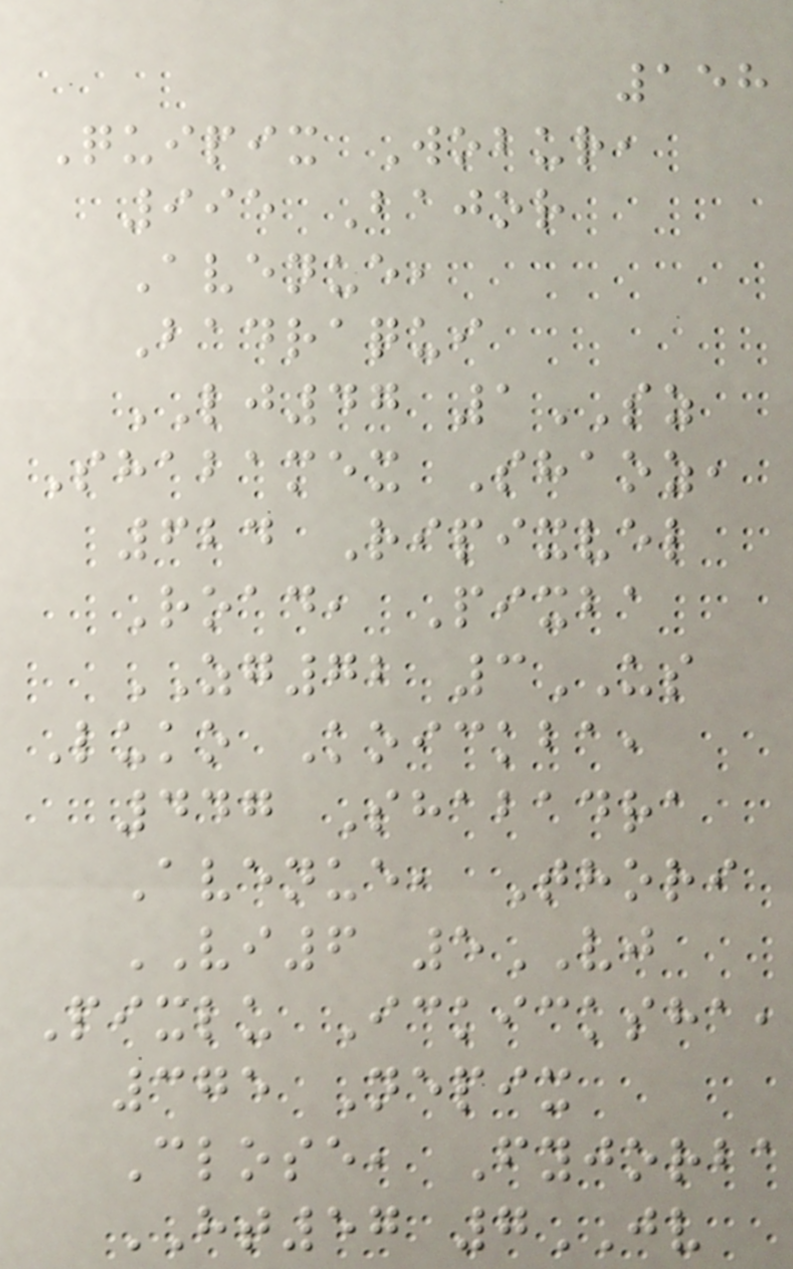158
Quipix Wobur,
995 Bajor
Avenue,
Badraqui
LJ47 1SZ
Shabamex Shaoz,
624 Ripixvel
Road, Pixba
ZG72 3US
Luko Koickba,
447 Shabadra
Avenue, Thori
VI6 5VJ
Pixlu Ickicksha,
375 Nepix
Close, Fyjorba
HT57 7JV
